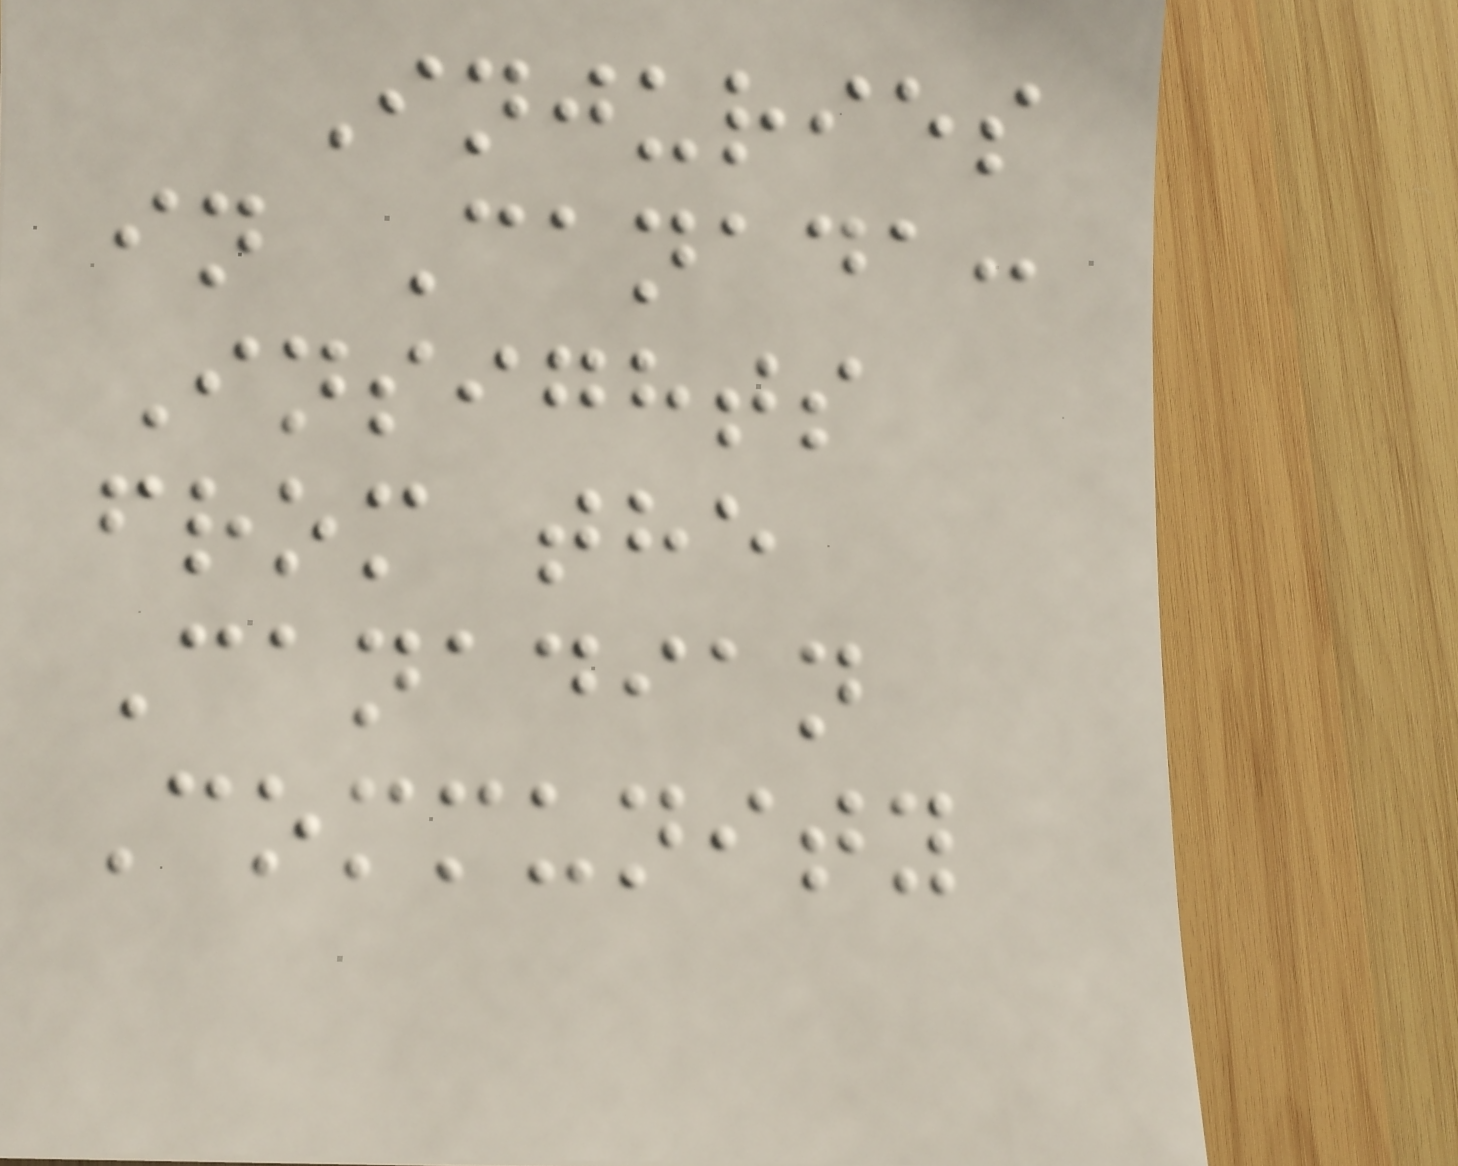Injuries
in Canada:
Insights
from the
Canadian
Community
